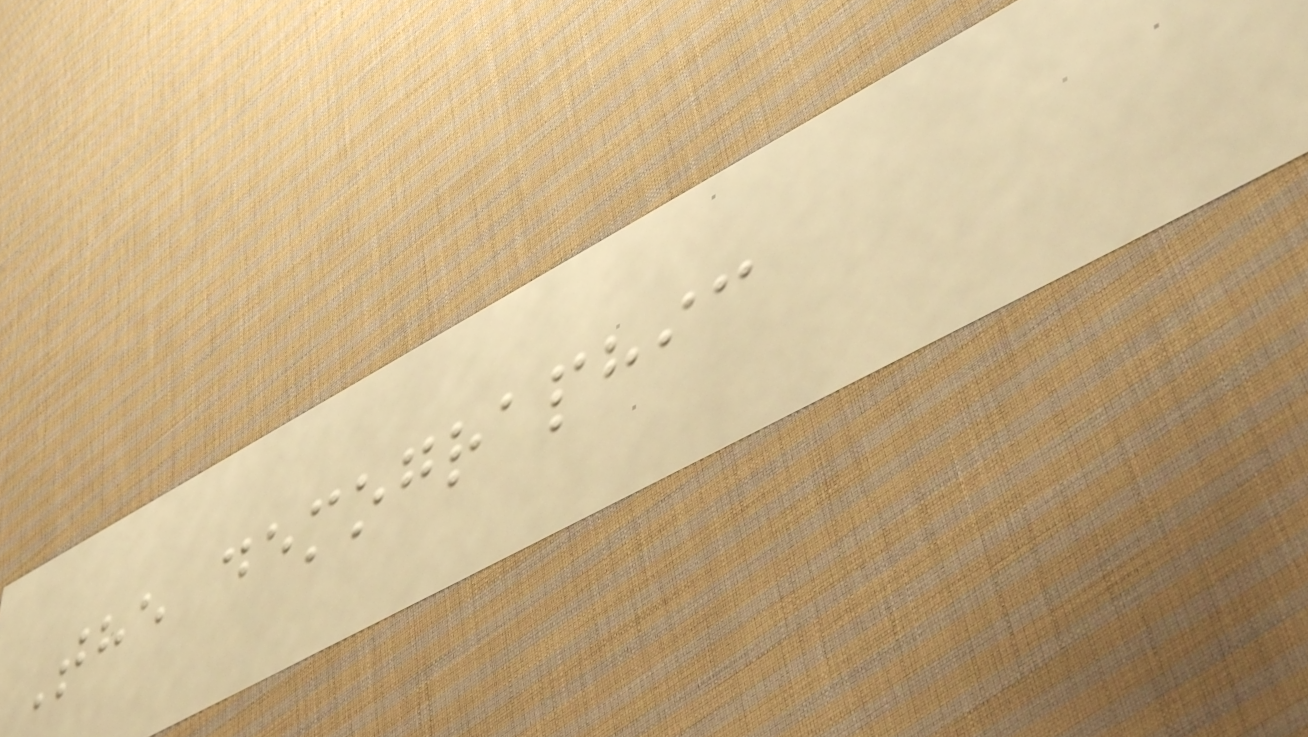The demographic
